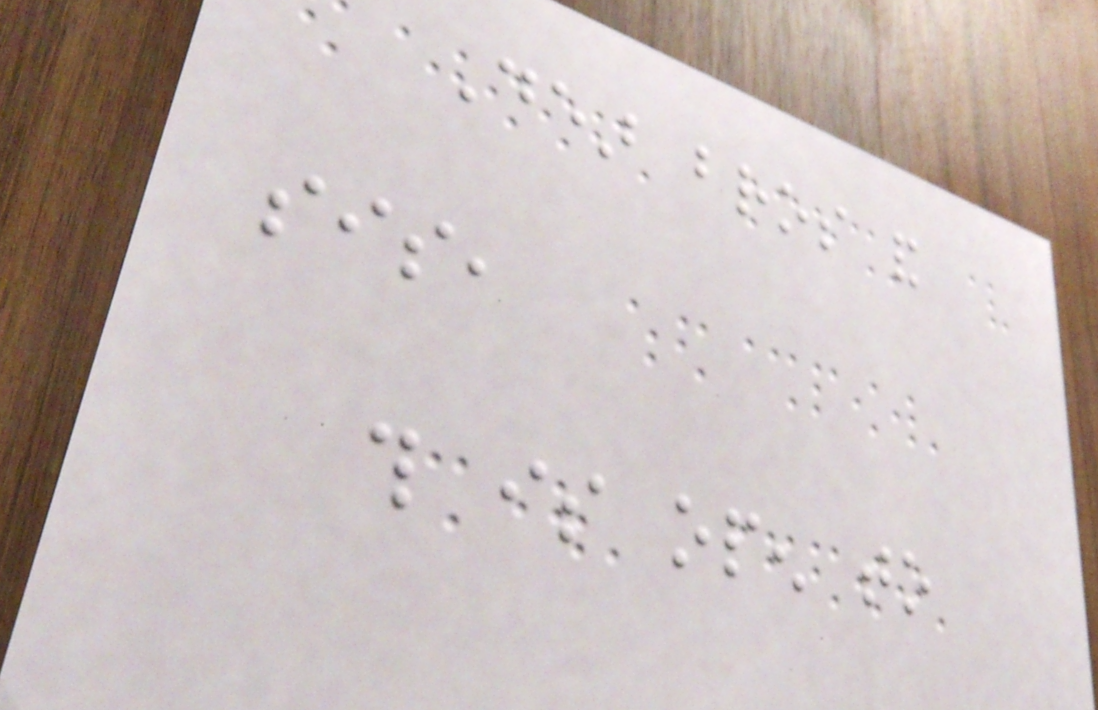Dear bros and
sis,
this is open to
